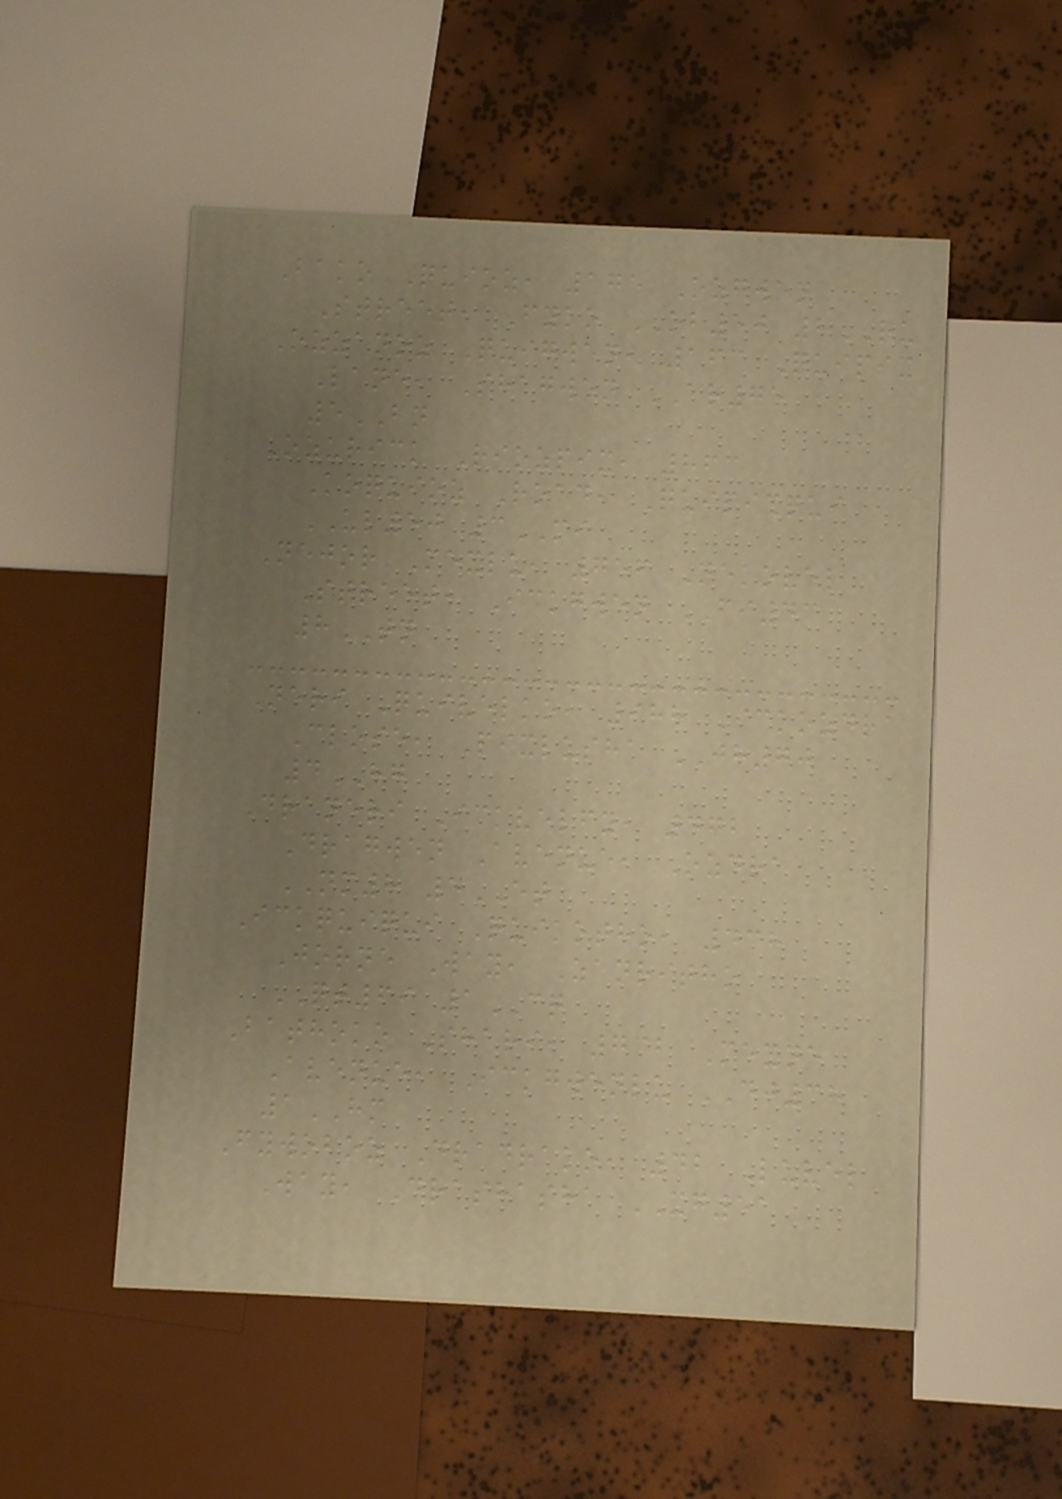Bako Quioz, 175 Ozgwen
Street, Fyko OB50 8RU
Ozzanoz Quigwen, 163 Quipix
Lane, Shagwen AR75
5BN
Ozurick Riozpix, 863
Koquioz Road, Quipixqui
UL50 3MI
Nejor Mexlu, 756 Nekovel
Street, Ickgwen FI43
8TN
Neri Quivelko, 988 Ickozdra
Close, Pixlusha JH70
4HG
Draneri Ickvelfy, 472
Dragwen Avenue, Ozdra
NM8 5ET
Ickquiqui Quikotho, 438
Jorne Way, Zanritho
QT69 1CQ
Bathoko Shari, 732 Mexne
Avenue, Ickgwenlu DJ38
1HM
Fywoboz Dradrako, 42 Luvel
Way, Drashasha XG51
